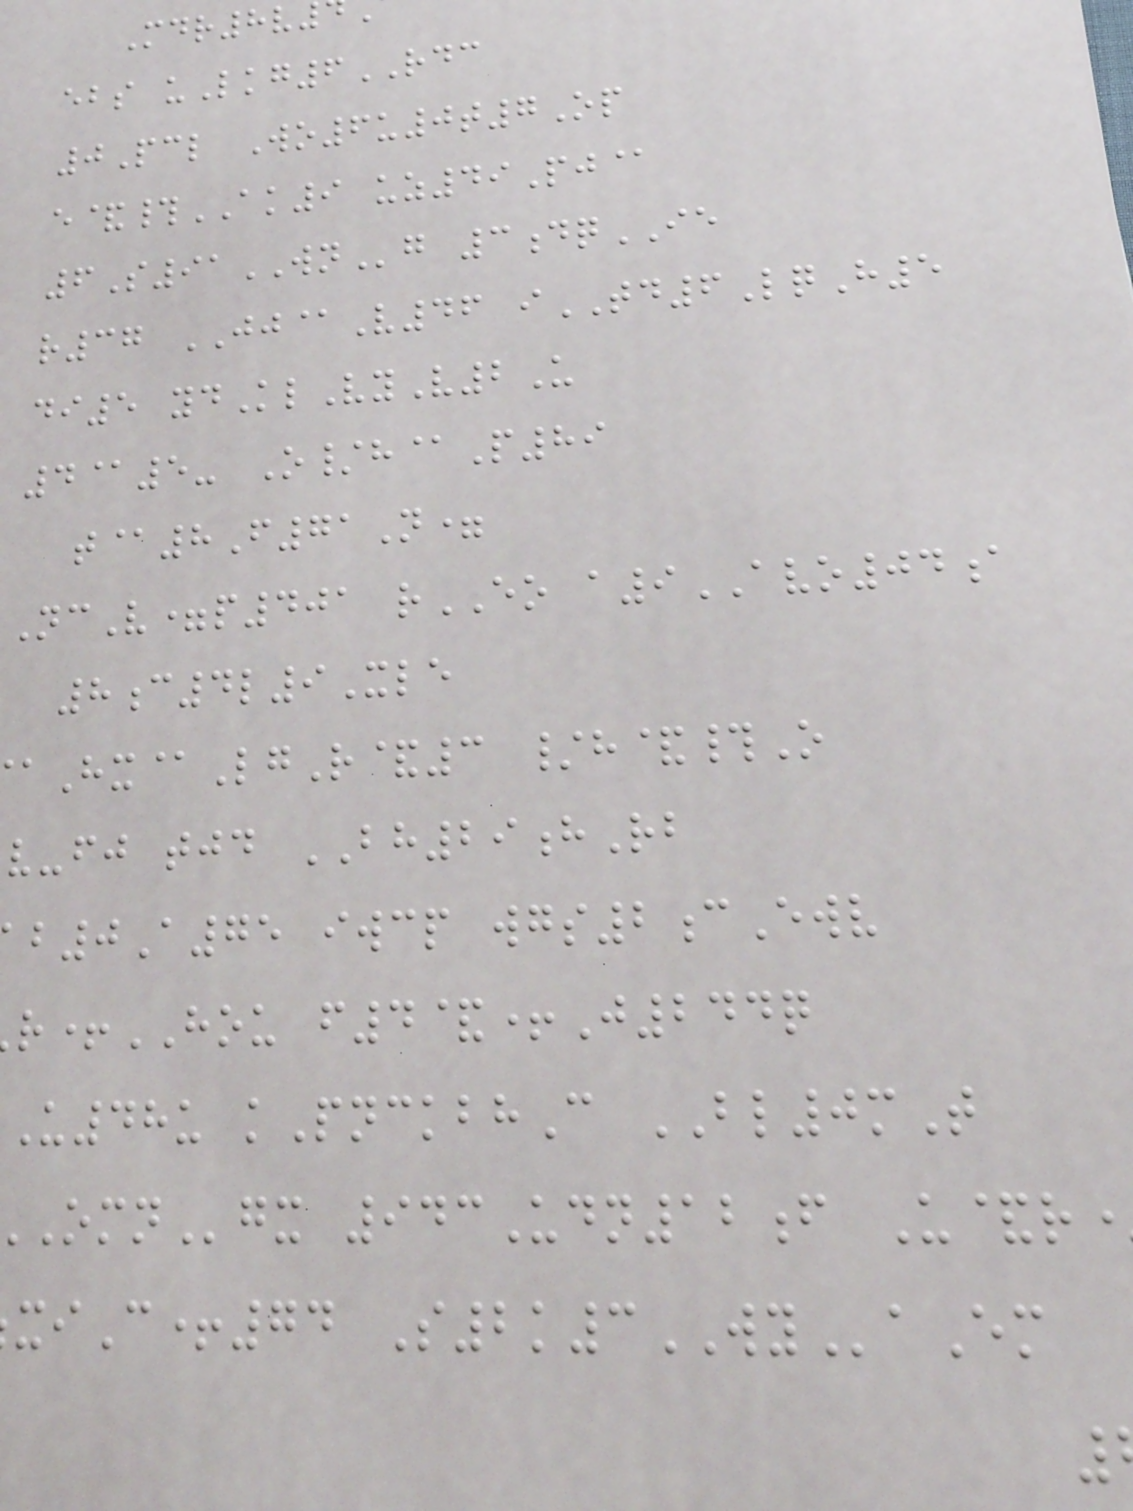Mdr8v
ebs uLkg6RDC
0Pcl Wo6u0t7Op
e&#AK9 uz49Pj@
6S91WNg 3dqIE
r37 JJ@V46 iTD6LqH5
di5 ydKlVyV2U
4@5- O/h@P89
t@8F71N=
NcV=p401 rEO a9AVO04a
8c4l9Xle
Hx@LgR&3 /h&#O
v-fj tjd BH29hRb
b0A75 iwcp wgs2cEwv
+HOU f4&+J244q
U48u kPnckbhC BL0mT
gx 943Udn12f U&r
xiC+74 S2k3WYaEm
